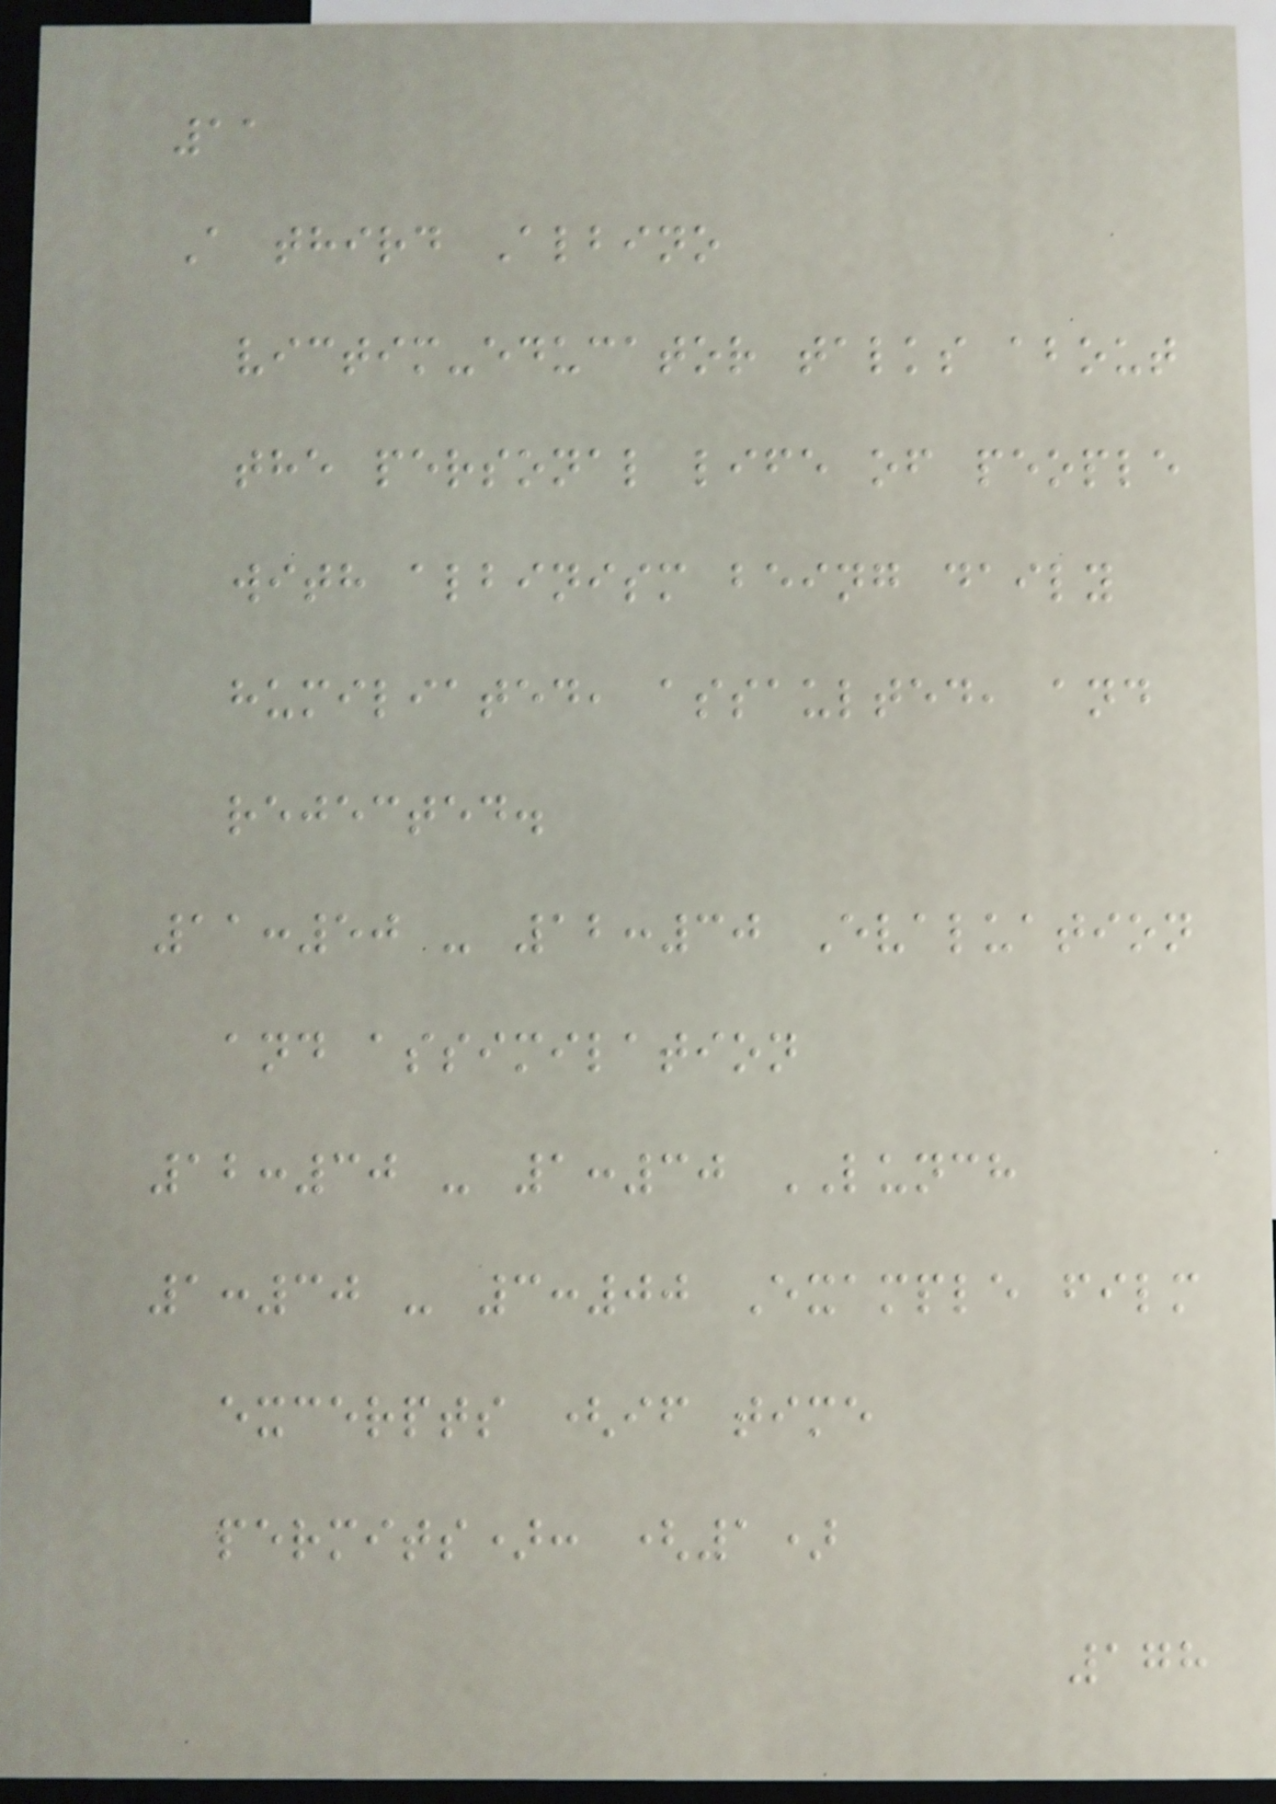11
A third Albino
victim-educator talks about
the personal life of people
with albinism being daily
humiliated, assaulted, and
rejected.
11:50 - 12:30 Evaluation
and assimilation
12:30 - 1:30 LUNCH
1:30 - 3:00 Example film
excerpts (if time
permits): (1)
178
